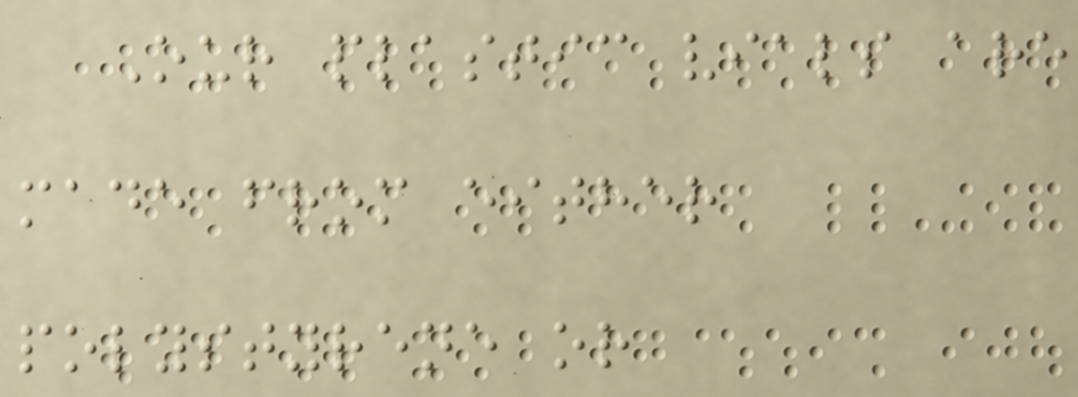Our plastic vials are
made from either
polystyrene or
